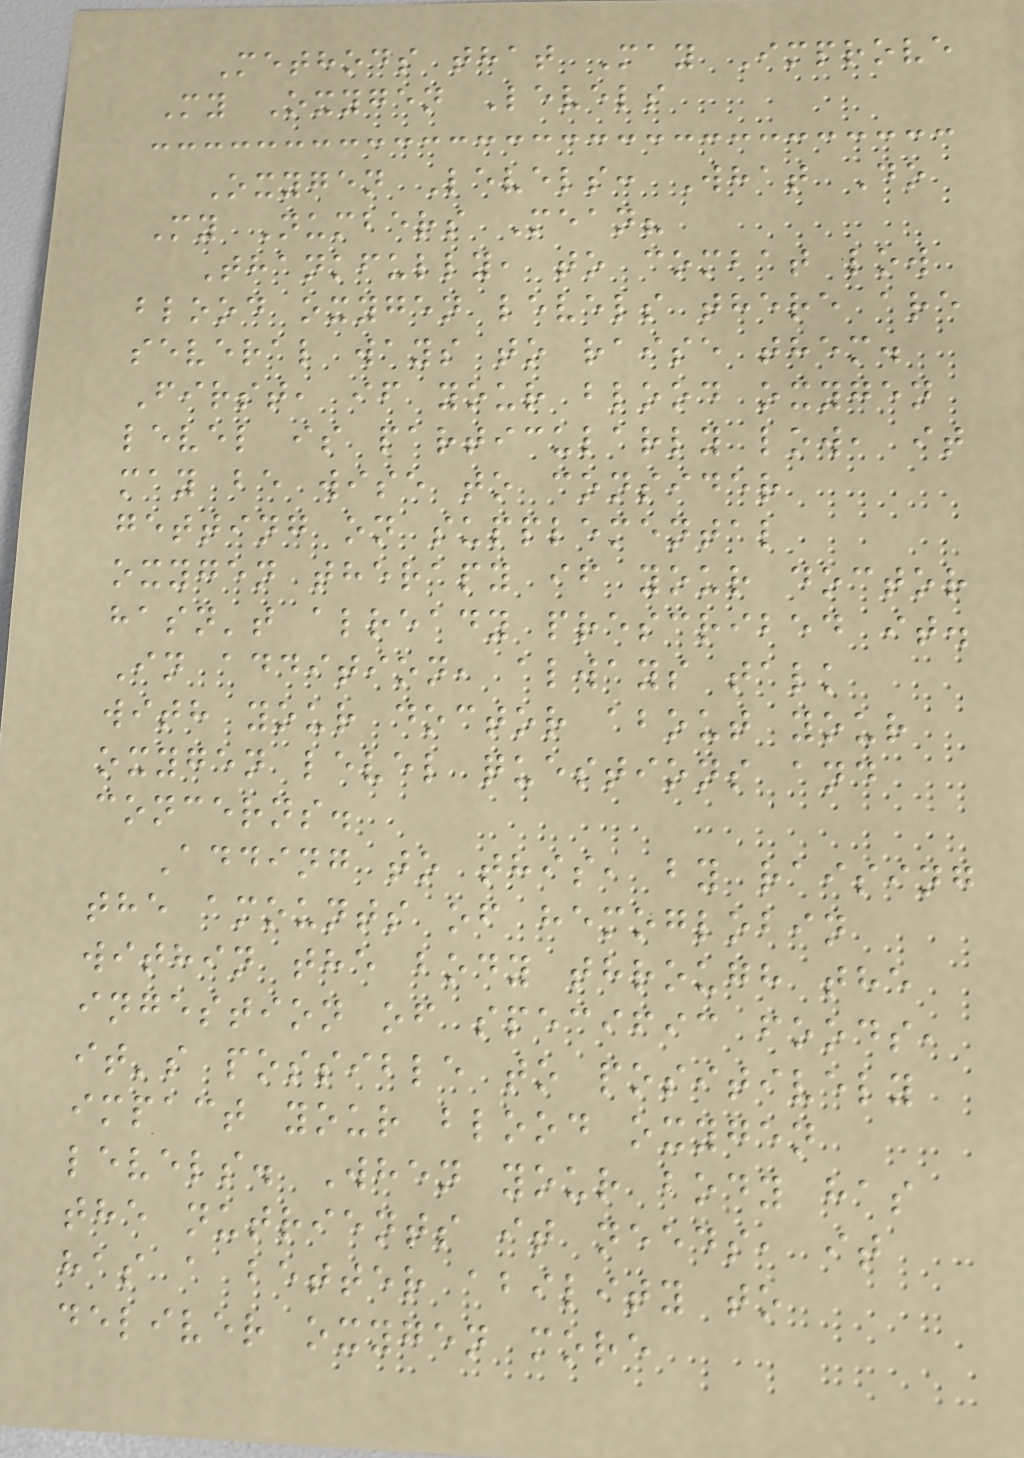Methods that May Improve
My Oxygen Levels
Oxygen Levels: What Do
My Numbers Mean?
Thankfully, to combat low
blood oxygen levels there are
several ways to raise them.
First, if your blood oxygen
level is particularly low, it
may be wise to consider
getting on supplemental
oxygen therapy if your doctor
hasn't already prescribed it.
In addition, always talk
with your doctor about your
oxygen level questions and
concerns.
Adding to this, by raising
the amounts of hemoglobin
within the body through the
ingestion of specific foods,
it's possible to positively
impact your blood oxygen
levels. When your body has
the nutrients it needs, it
has a better ability to
deliver oxygen more
